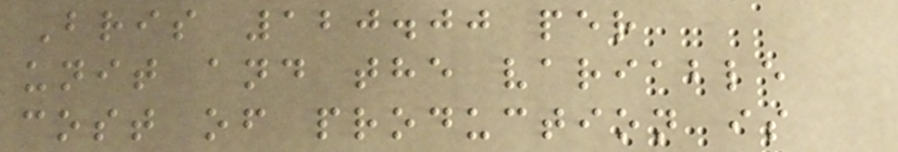Bris 120.00 per
unit and the variable
cost of production is
